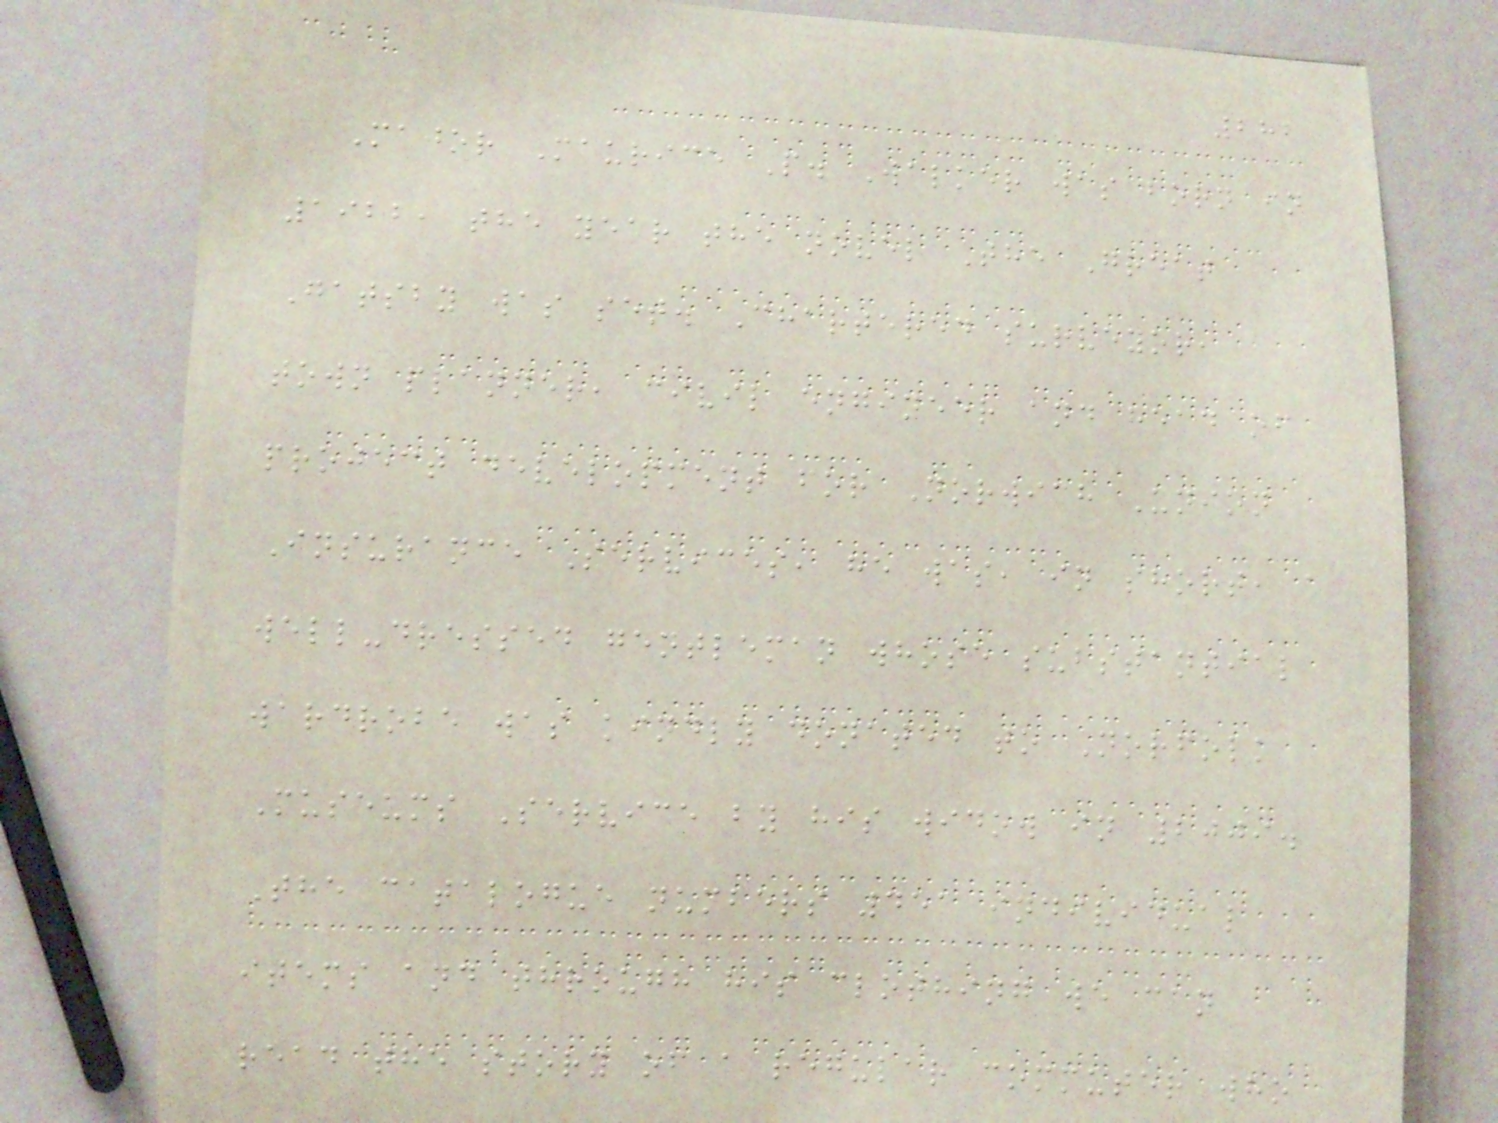282
Major Maurice P. Walker was born in
1922, the year the novel The Great
Gatsby was set. Chartered surveyor,
town planner, civil engineer and head of
project development for Norwich Union
Insurance Services, he was, in short, a
well-dressed gentleman whose substantial
wardrobe was kindly donated to Norfolk
Museums Service by his widow in 2009.
The catalogue numbers 451 individual
items and through his clothing we can
read the story of a regular commuter who
